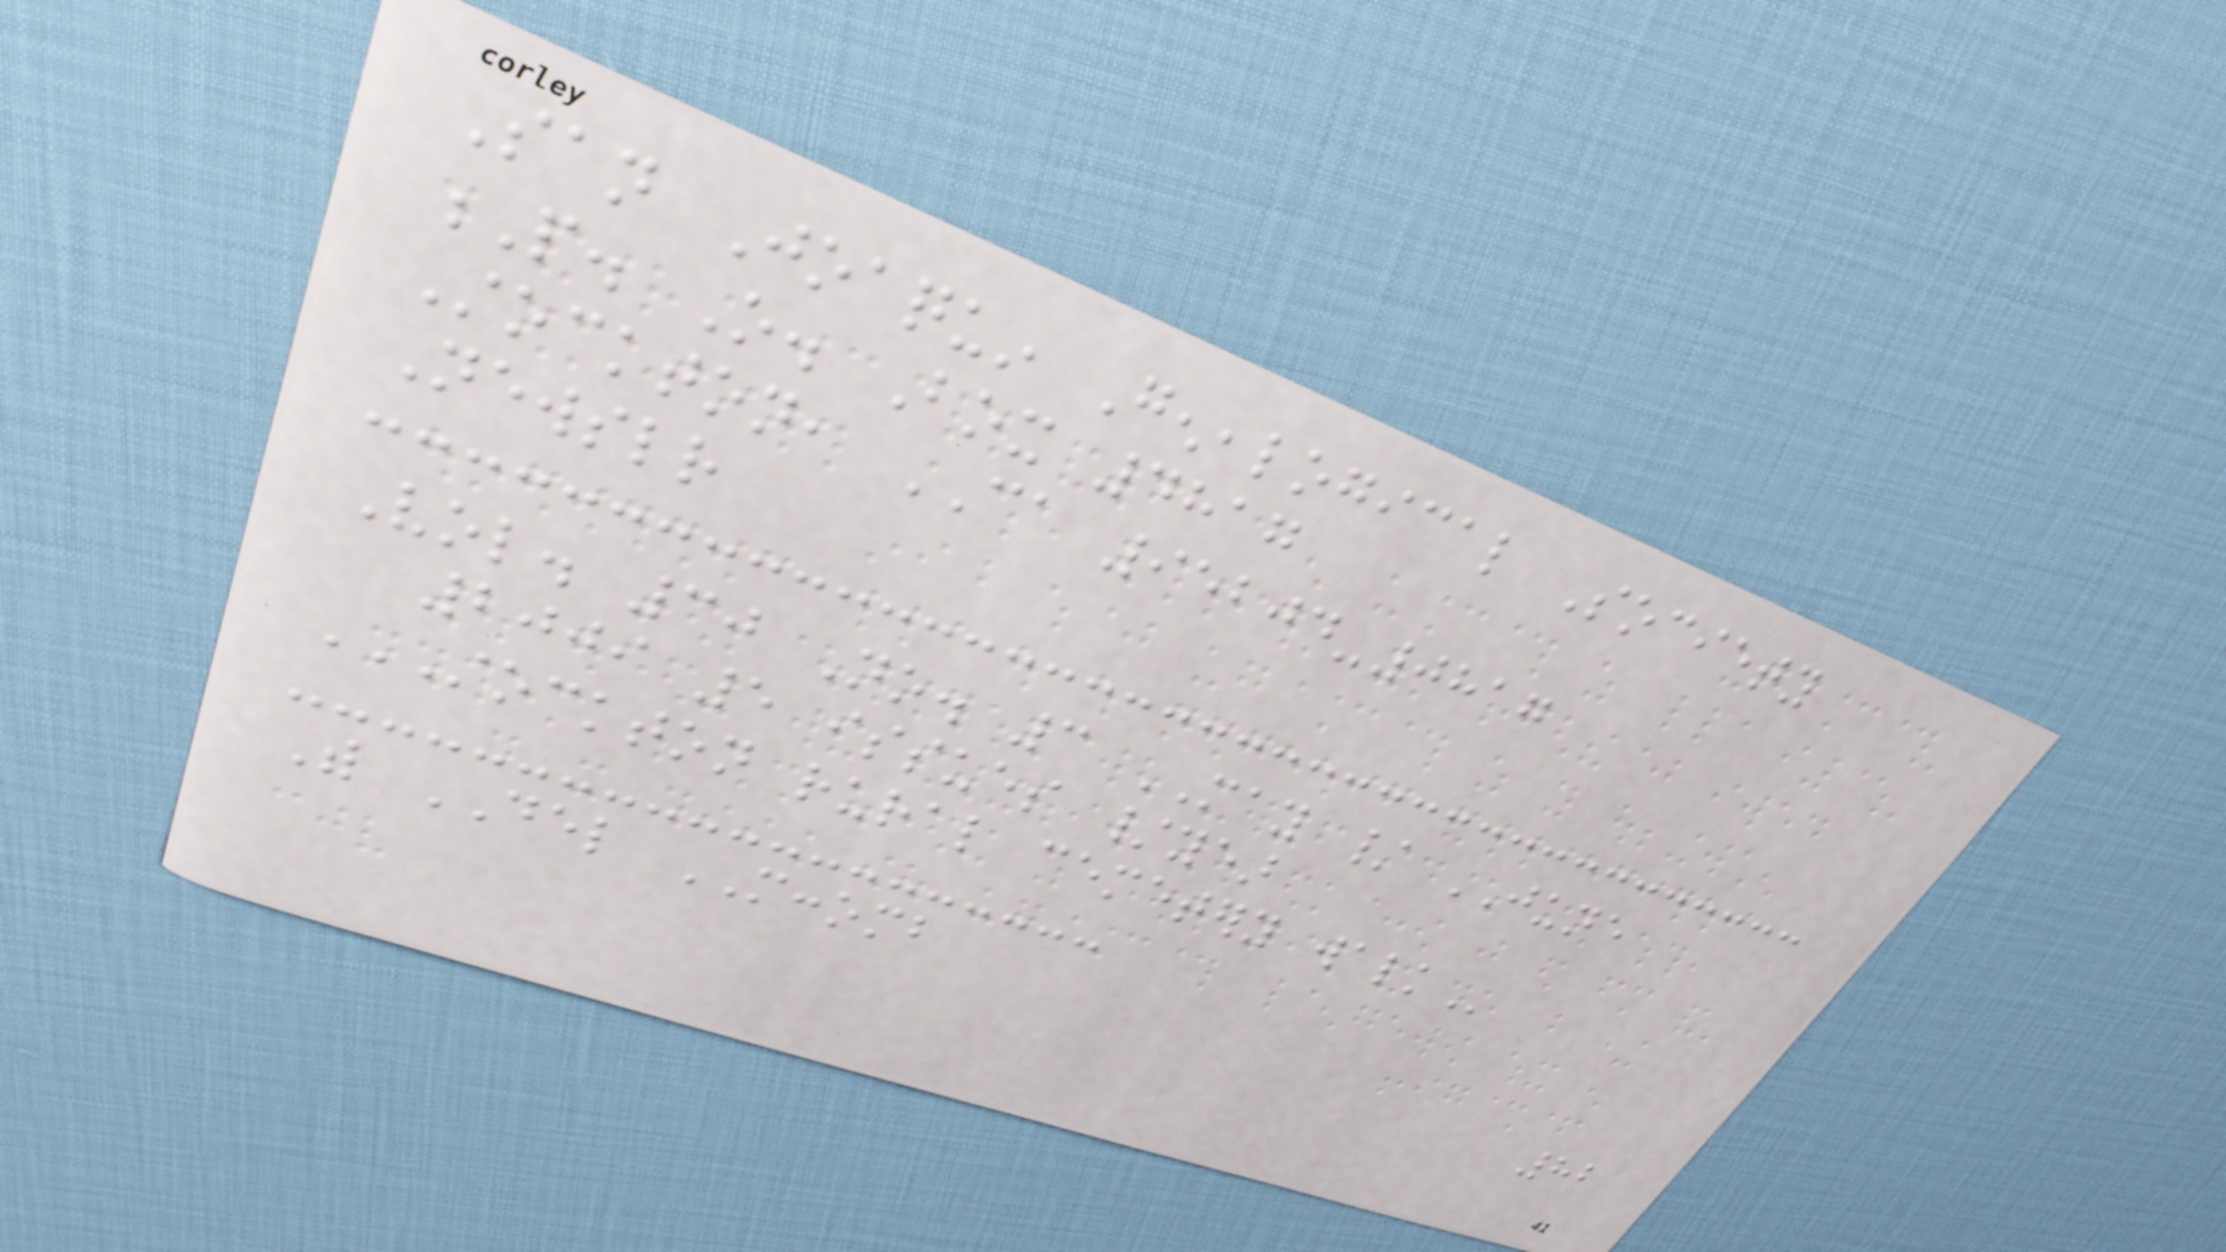San Joaquin Genealogical Society
P. O. Box 4817
Stockton, CA 95204-0817
Newsletter
Vol. 30 No. 3 MAY / JUNE
2009 5 issues /year
STOCKTON RURAL CEMETERY WALK
With DEL MCCOMB
82
